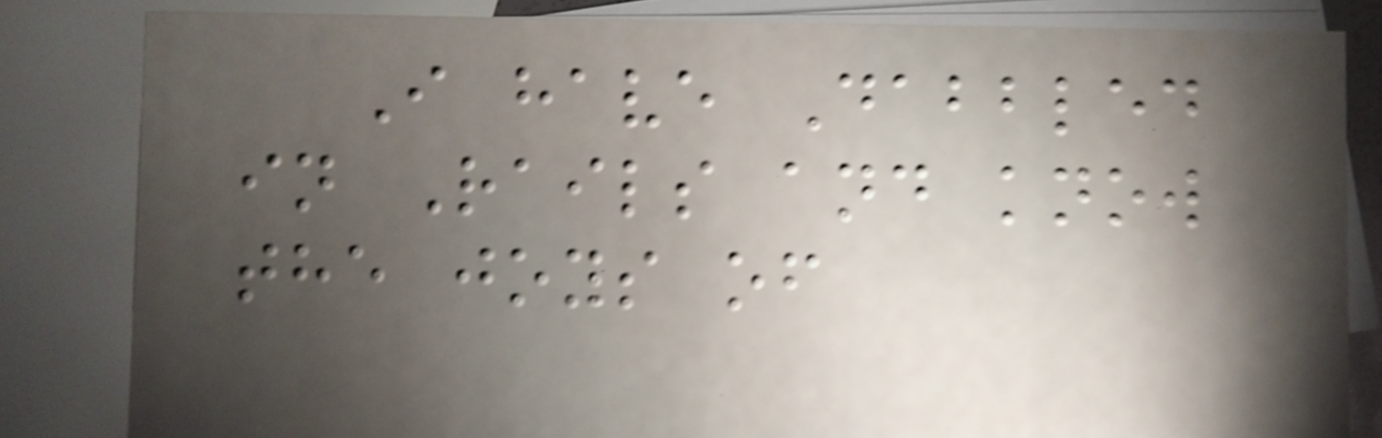I have Dabbled
in Rails and know
the joys of
